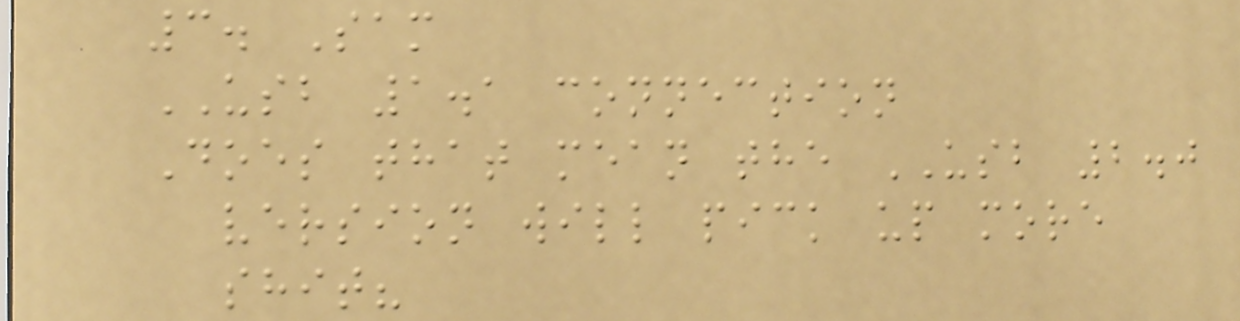3. Sam
USB 1.1 connection
Does that mean the USB 2.0
version will pick up more
shit?
